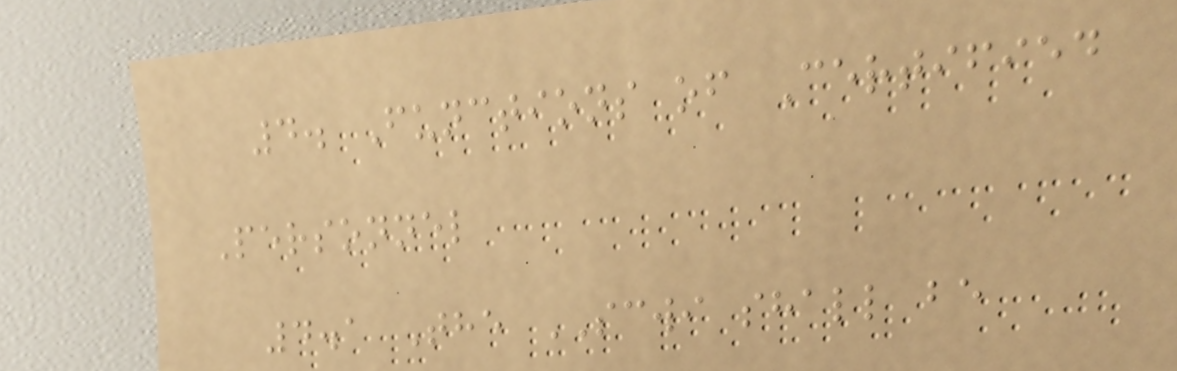4. Functions of Certified
Personnel
4.1 The SCWI shall be
